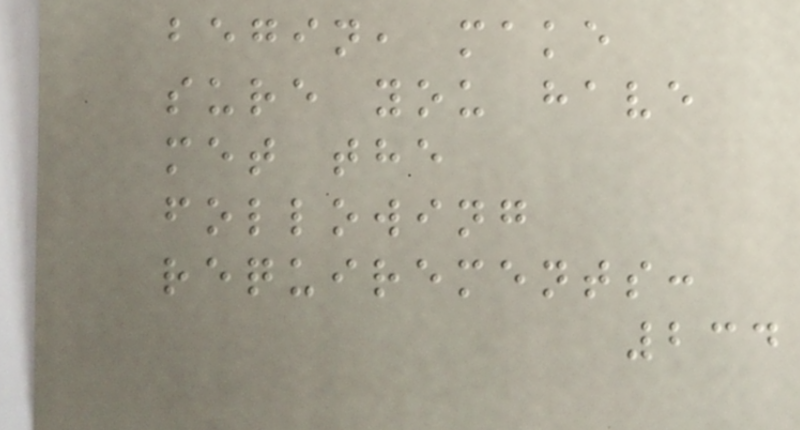begin, make
sure you have
met the
following
requirements:
234
